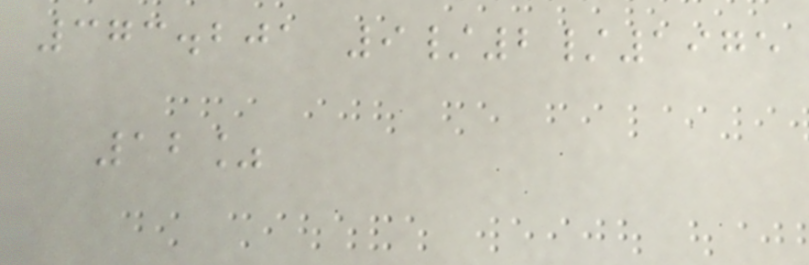373.201 9/2/1975
12%
